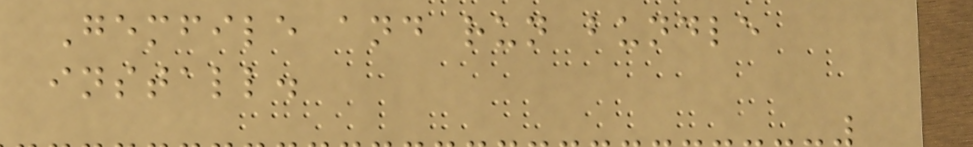Gemfile and run bundle
install.
